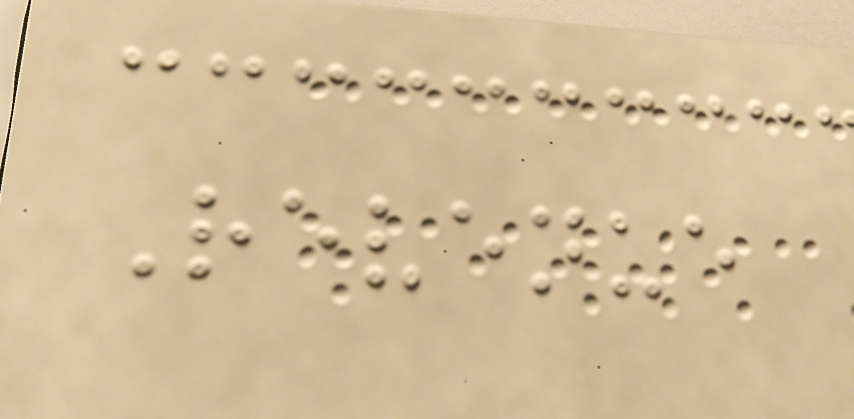Revenue
